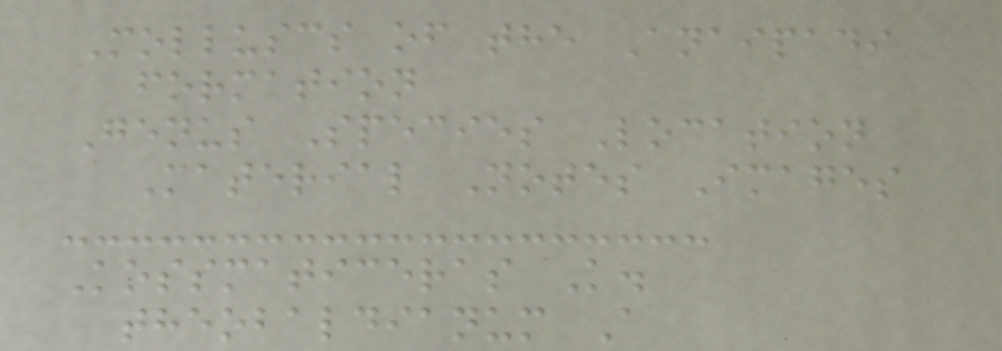Molluscs of the Anaipadi
formation
Genus Species Location
Material Notes Images
Kossmaticeras K.
theobaldianum A
